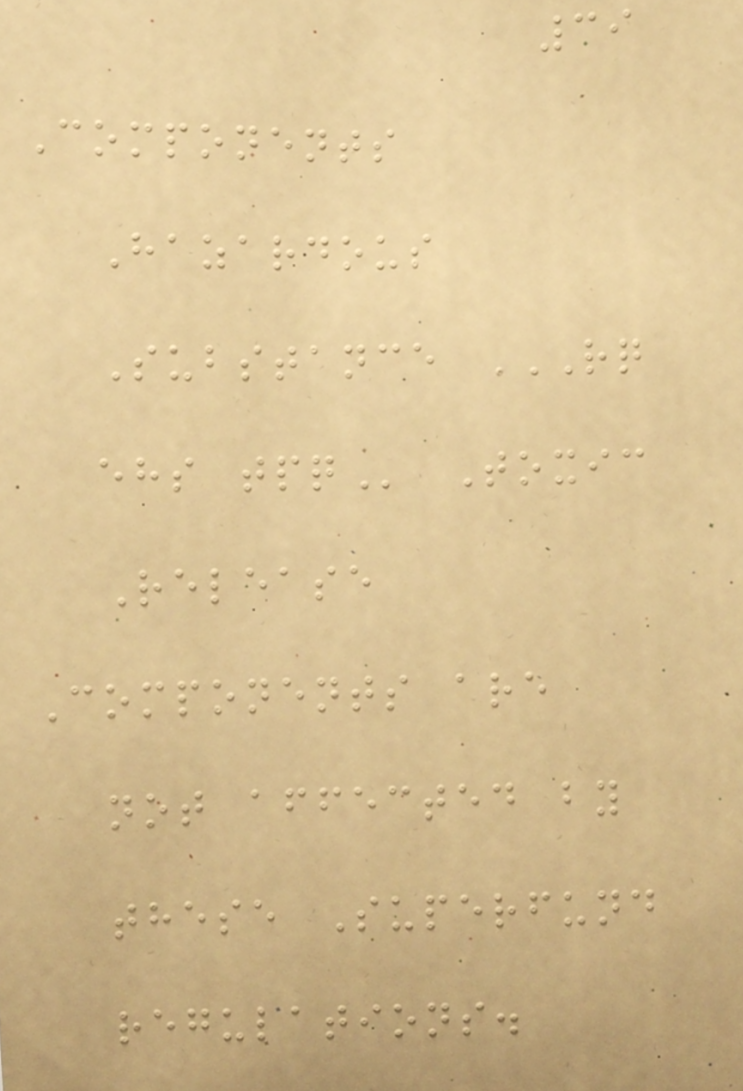39
Components
Hazardous
Substance RQ
EHS TPQ Toxic
Release
Components are
not affected by
these Superfund
regulations.
